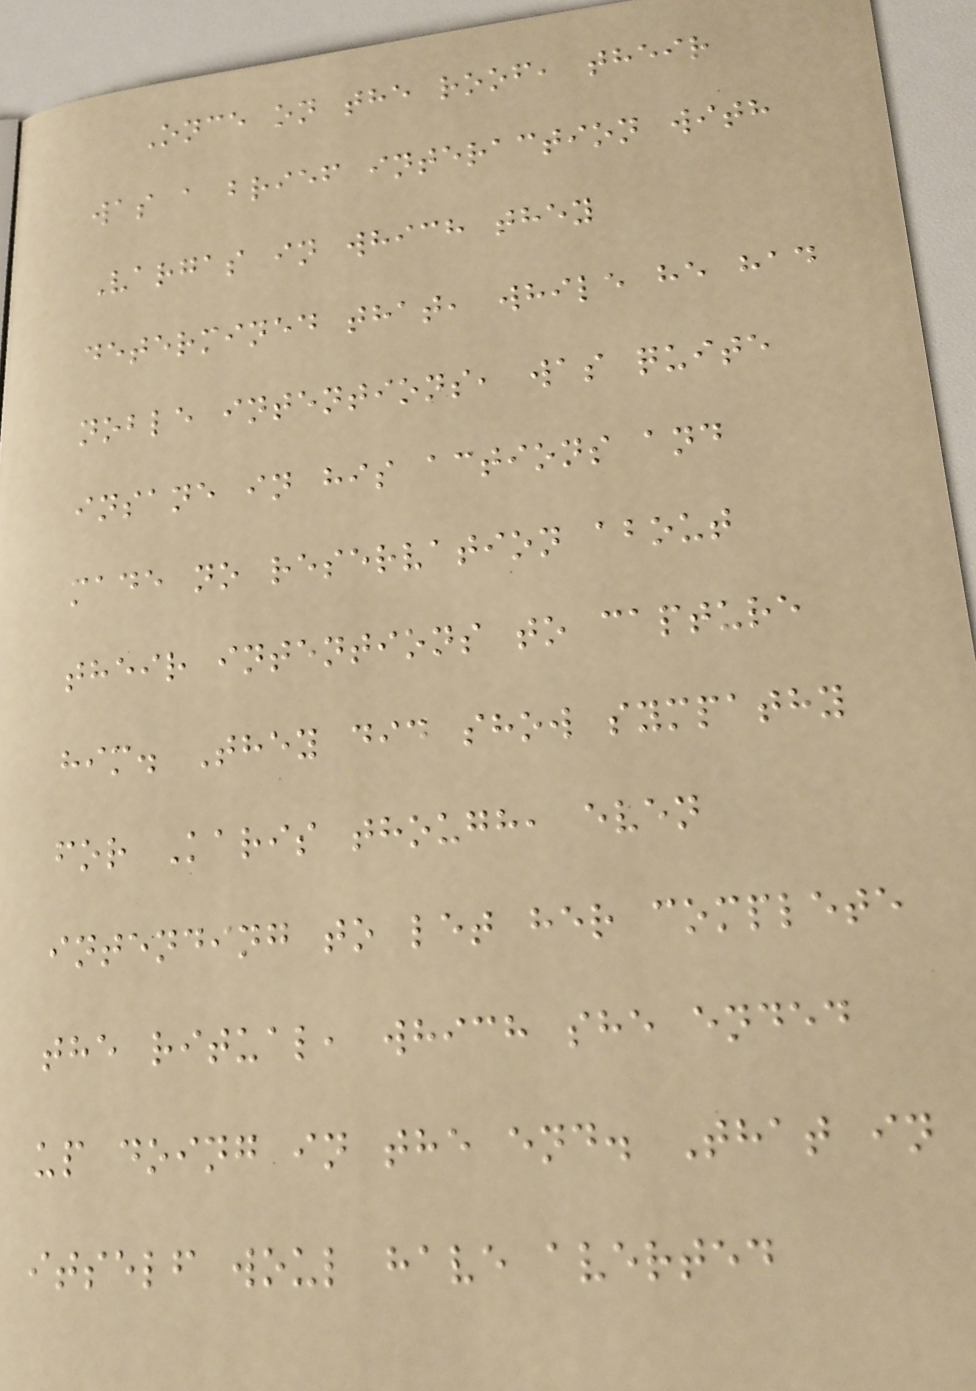Once on the roof, their
was a brief interaction with
Vargas in which they
determined that, while he had
noble intentions, was quite
insane in his actions and
made no reservation about
their intentions to capture
him. They did show sympathy
for Karis though, even
intending to let her complete
the ritual, which she ended
up doing in the end. That in
itself woul have averted
